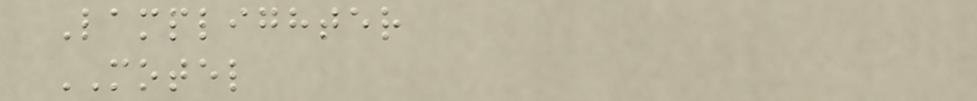Lamplighter
MOTEL
